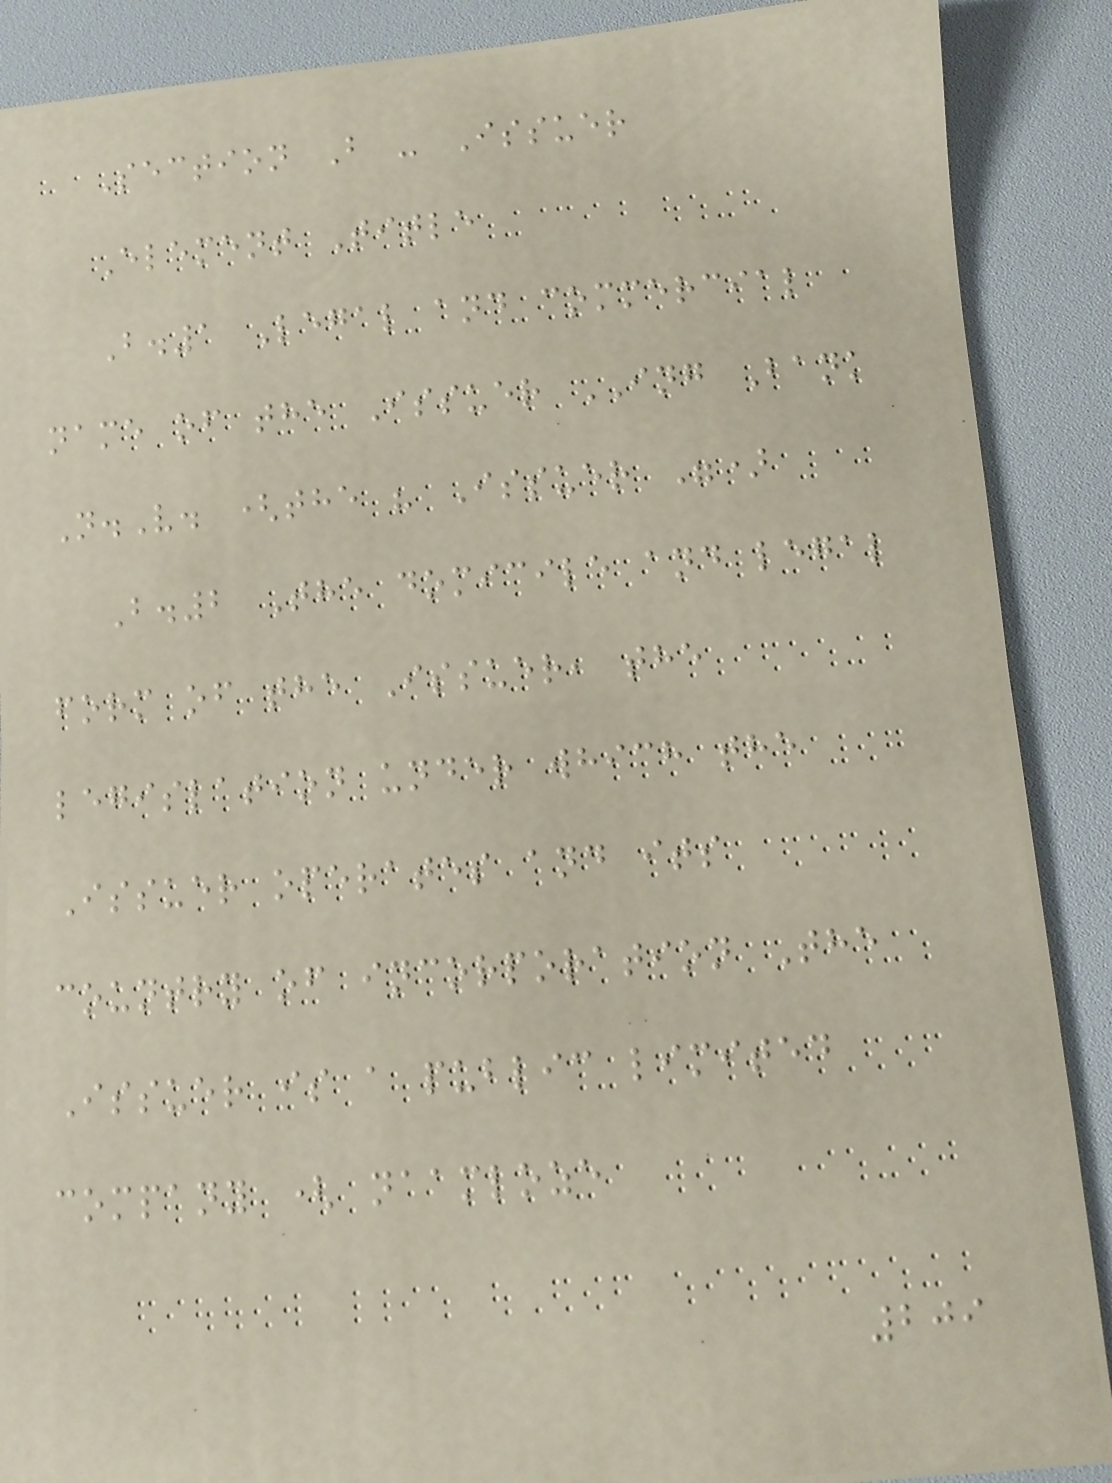Section B - Issuer
Element Title
B.1 Legal and commercial
name of the Issuer ING Bank
N.V. (the " Issuer ")
B.2 The domicile and legal
form of the Issuer, the
legislation under which the
Issuer operates and its
country of incorporation The
Issuer is a public limited
company ( naamloze
209
